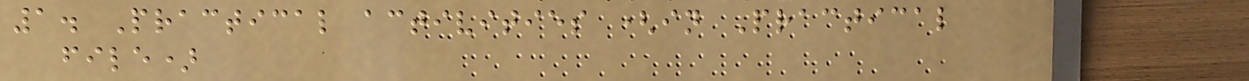1. Practical activities (in Practical
file)
